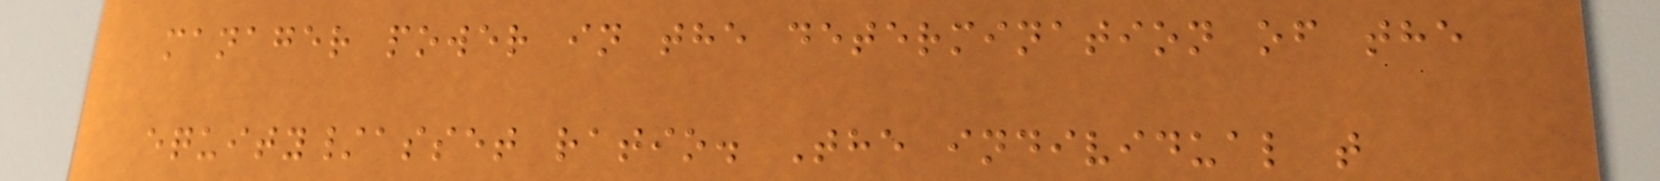manager power in the determination of the
equity/asset ratio. The individual t
